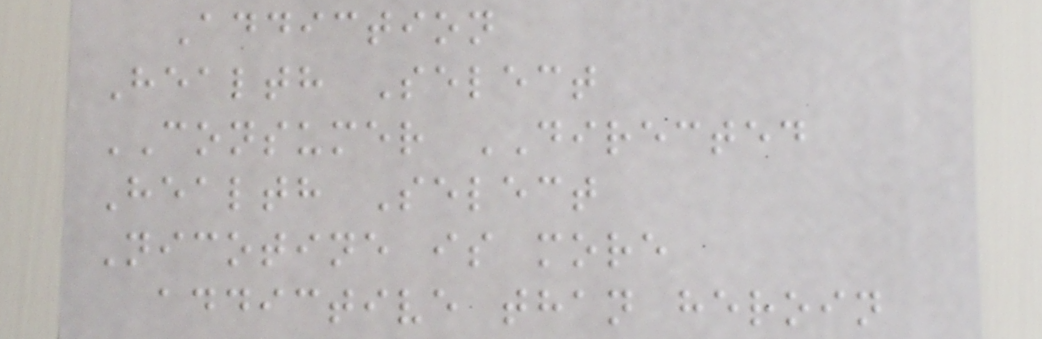Addiction
Health Select
CONSUMER DIRECTED
Health Select
Nicotine is more
addictive than heroin
